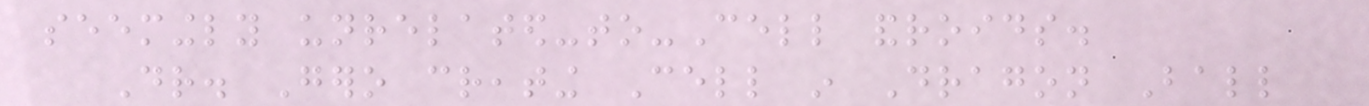seemingly unrelated-to-Cell androids.
Dr. Gero creating Cell in Dragon Ball
